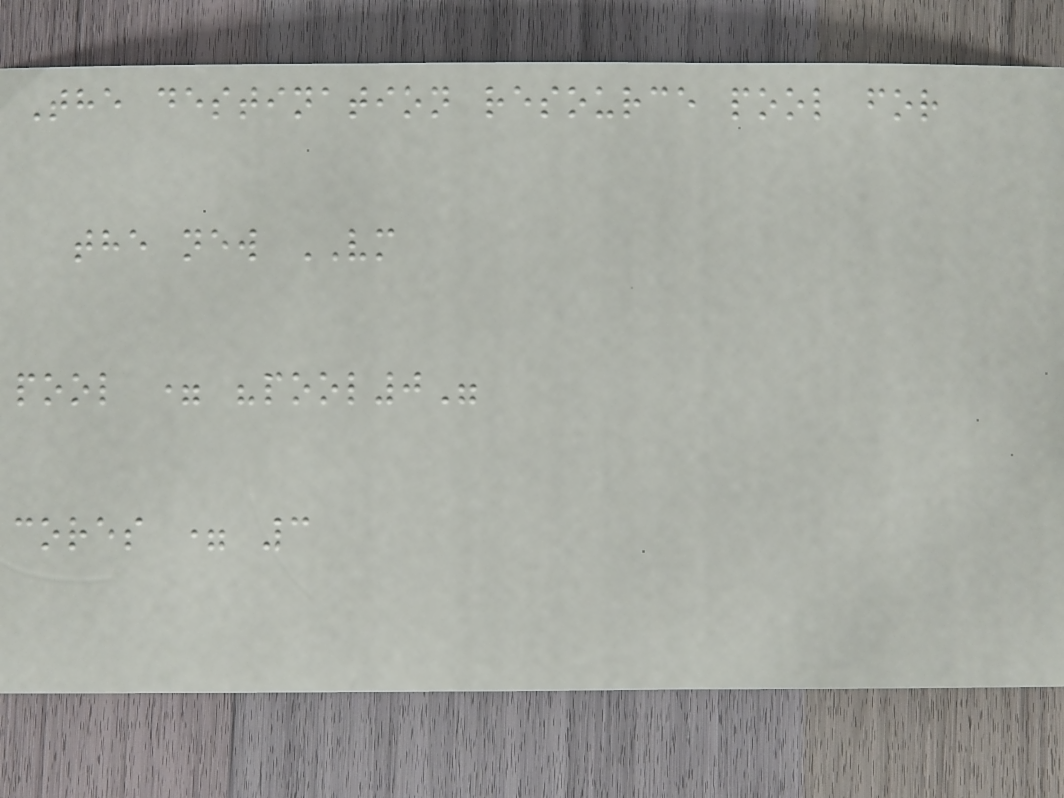The destination resource pool for
the new VM
pool = "pool0"
cores = 3
